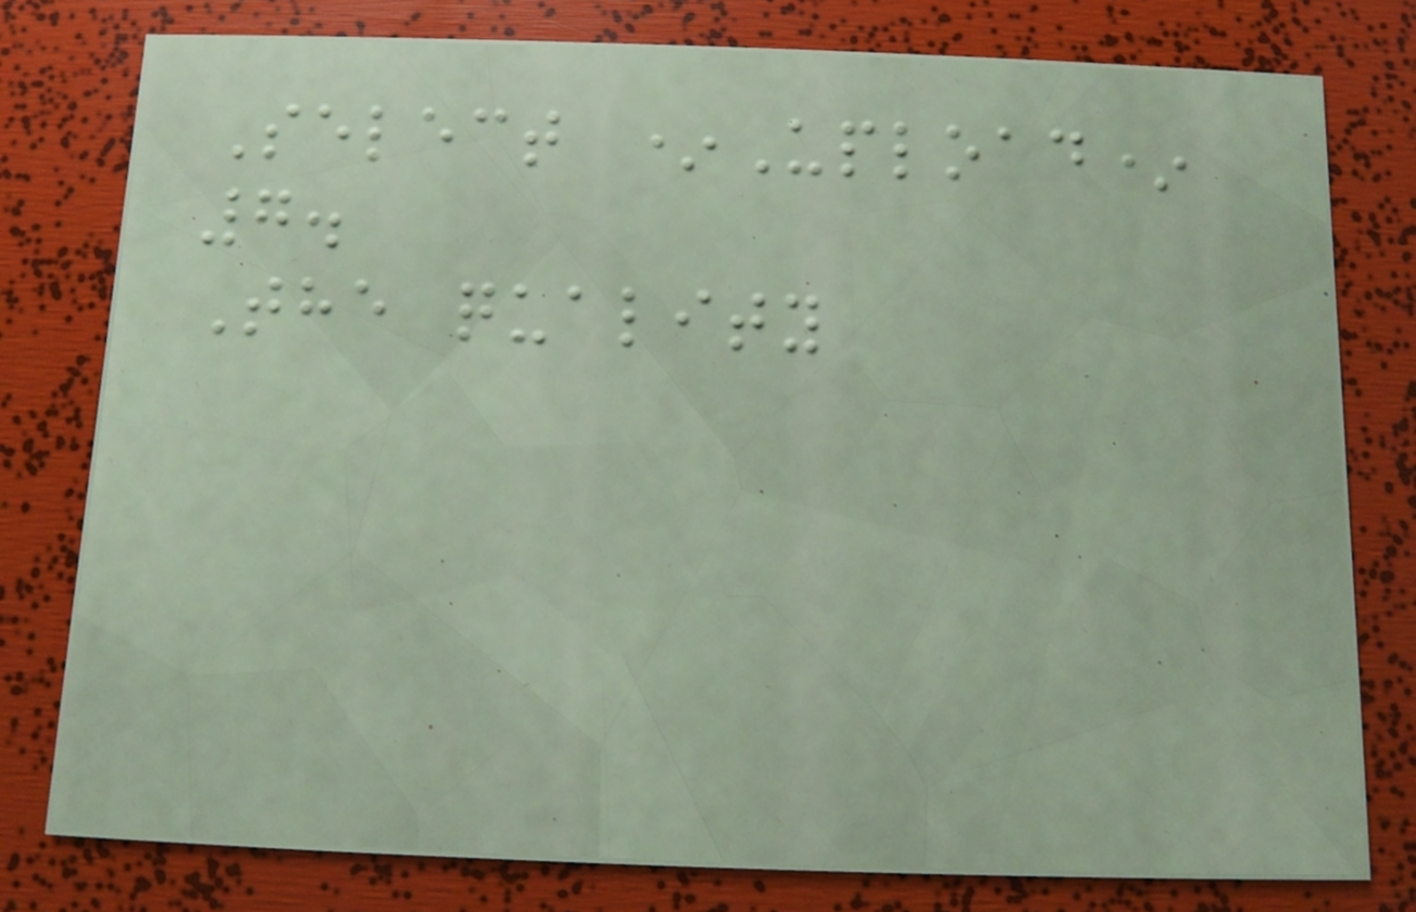Select *Upload*
7.
The quality
